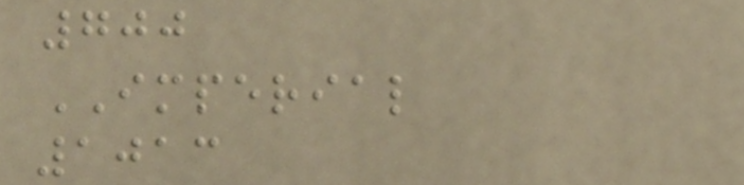700
IMPERIAL
1013
